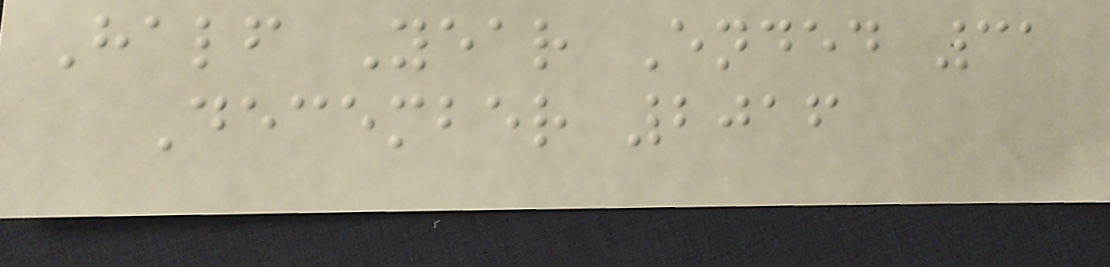Half Year Ended 31
December 2016
